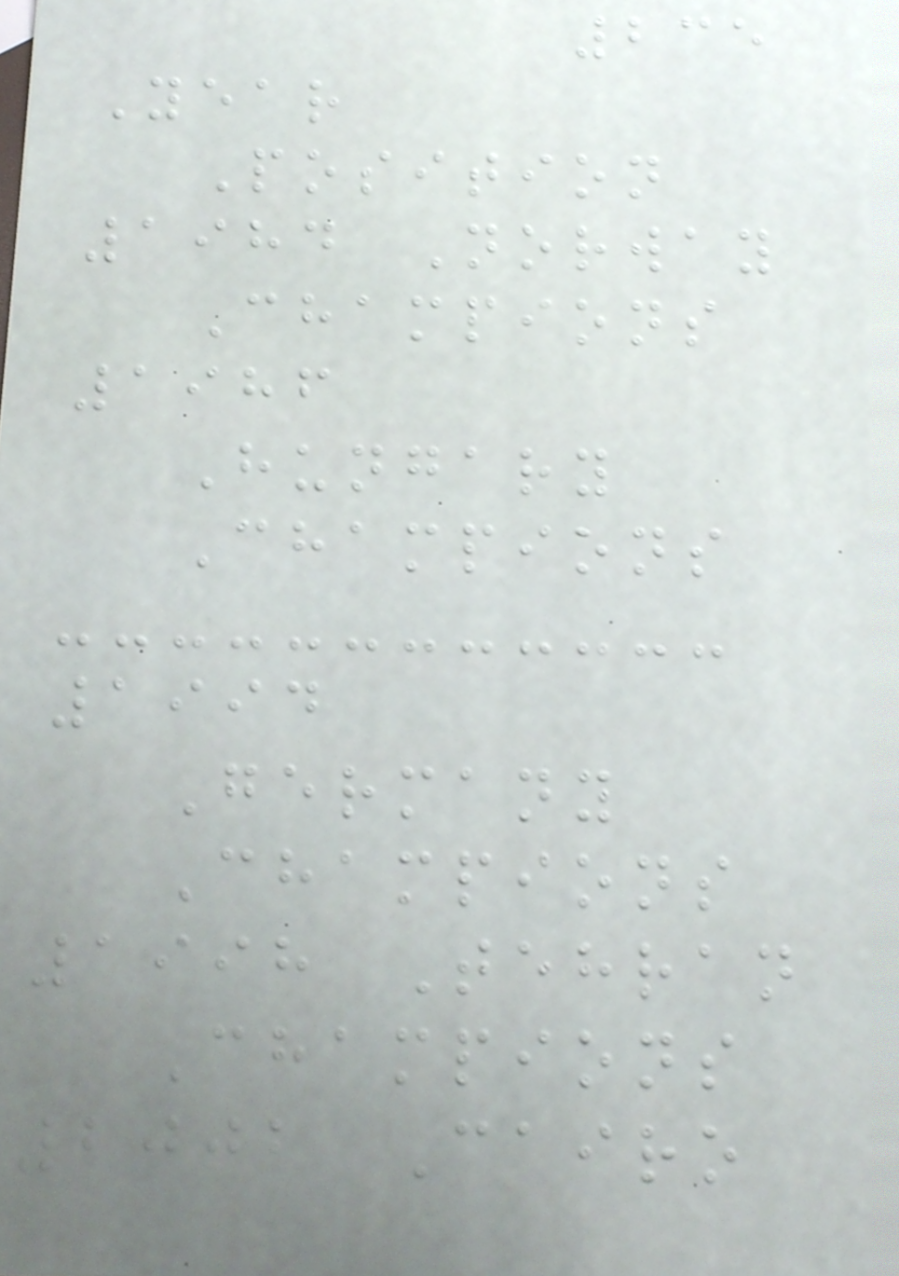235
Year
Position
1984 Norway
Champions
1986
Hungary
Champions
1994
Germany
Champions
1998 Tehran
Champions
2002 Cairo
